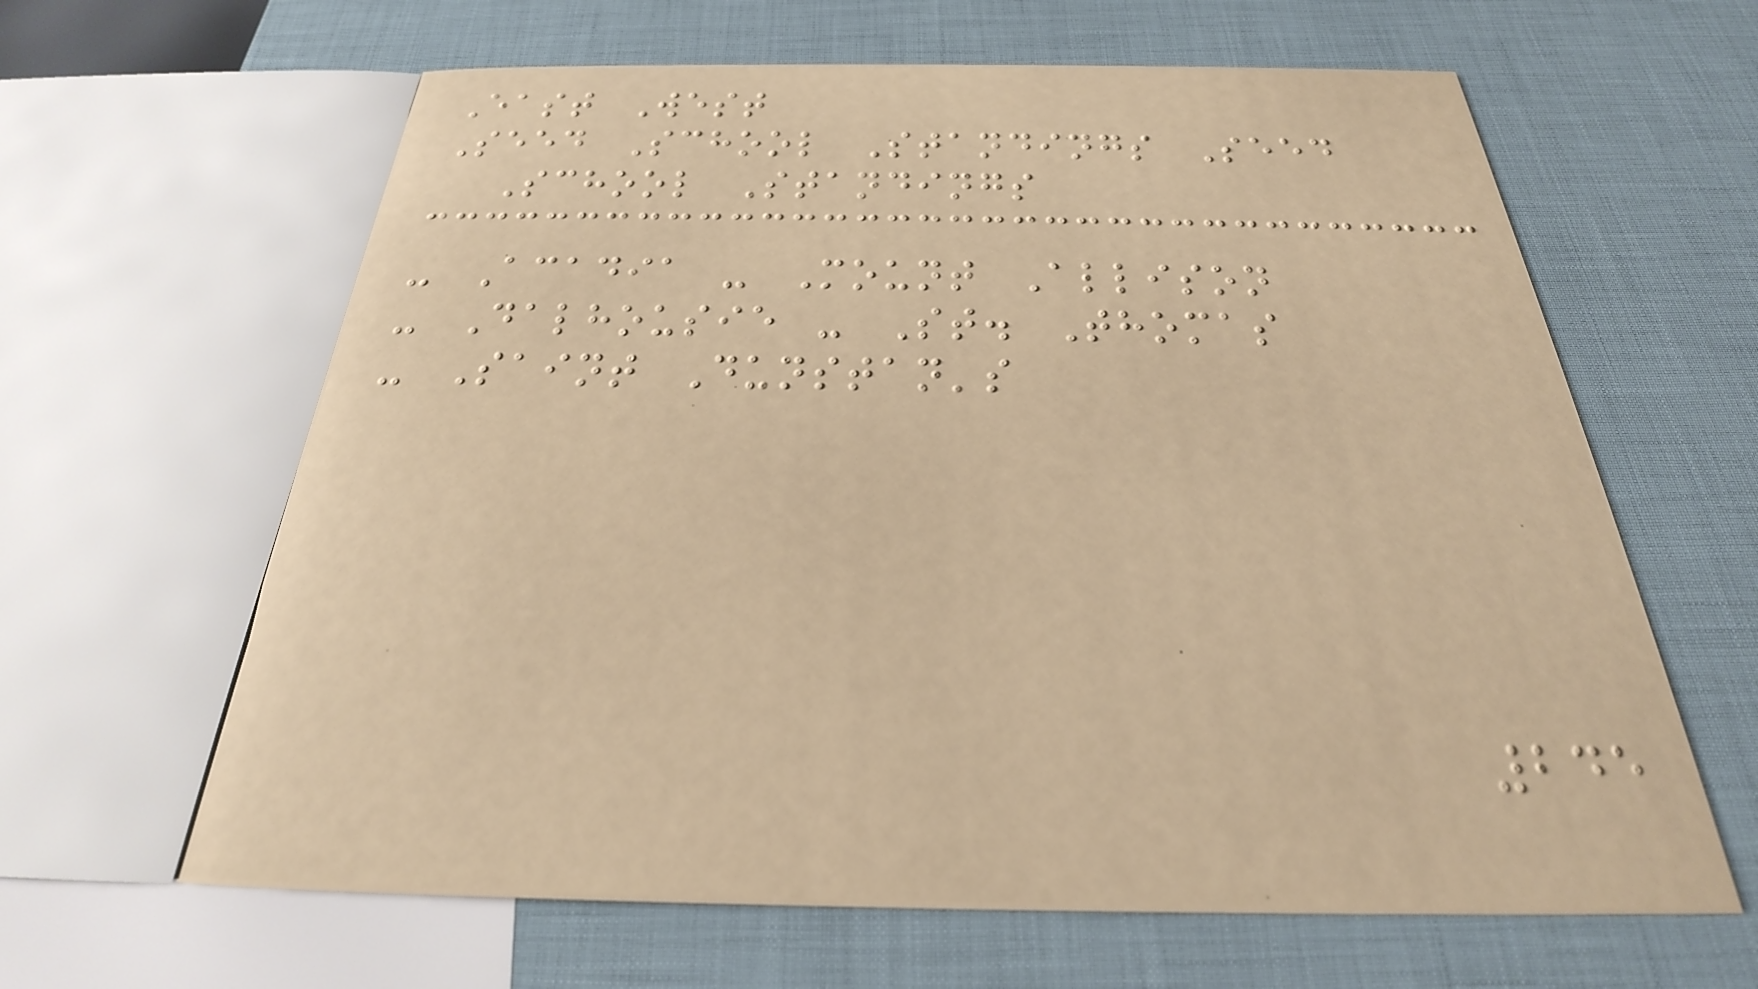East West
Seed School Standings Seed
School Standings
- Acadia - Mount Allison
- Dalhousie - St. Thomas
- Saint Dunstan's
245
